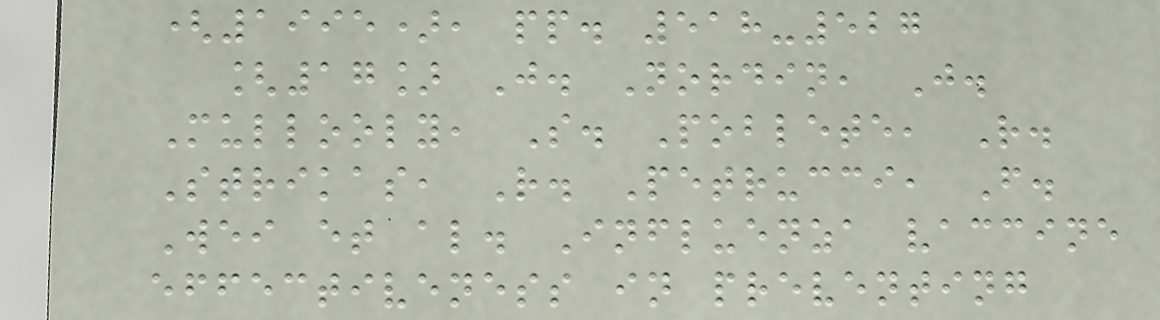(1995), pp. 518-527
[17] J. Nordin, J.
Mullooly, S. Poblete, R.
Strikas, R. Petrucci, F.
Wei et al. Influenza vaccine
effectiveness in preventing
